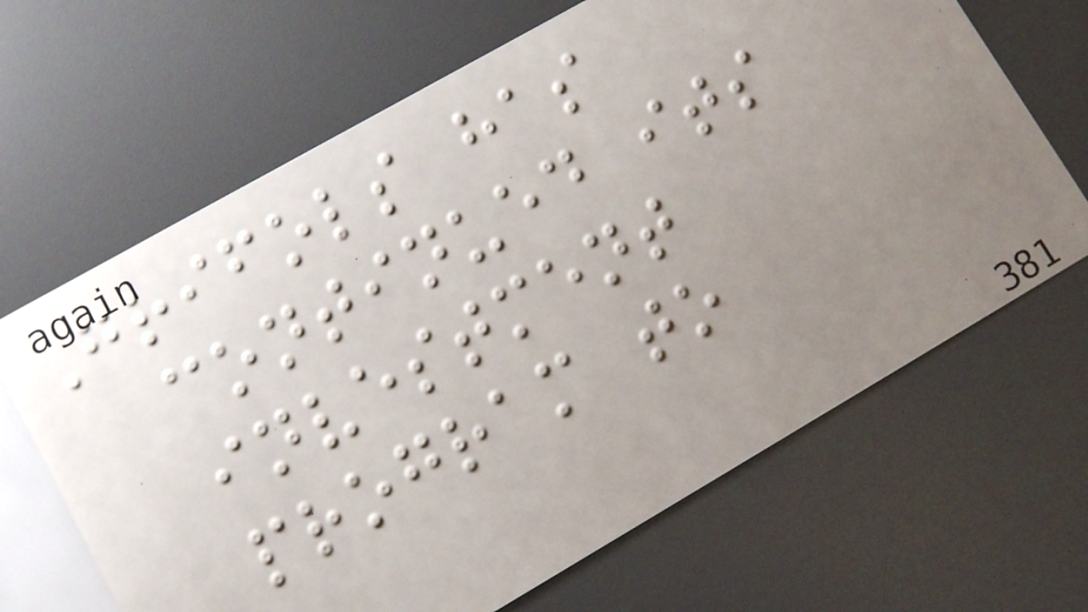Grifols has
continued its
investment
program to
